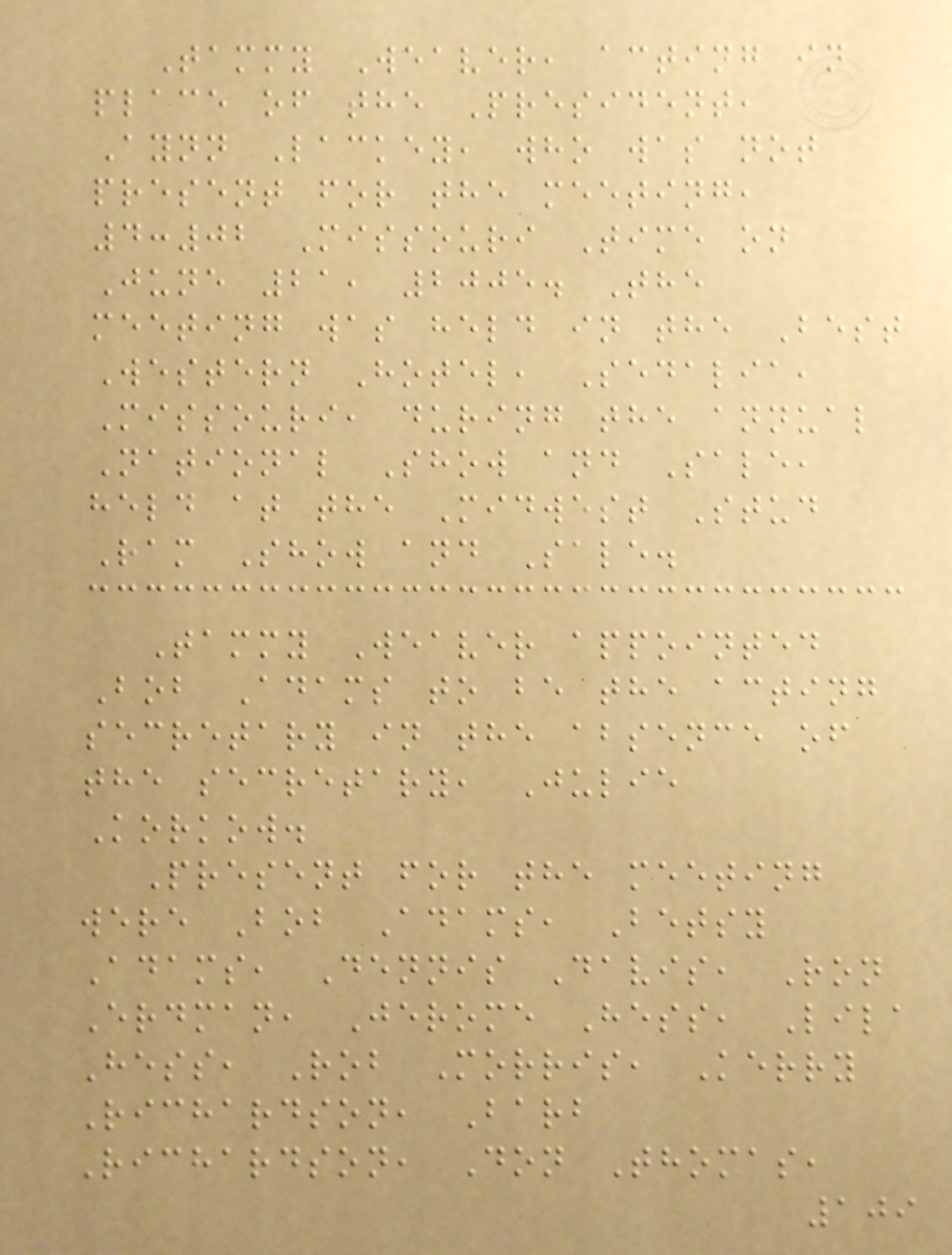Tammy Weaver, acting in
place of the President,
Aynn Lackey, who was not
present for the meeting,
4:02 Missouri Time on
June 21, 2005. The
meeting was held in the Best
Western Hotel, Sedalia,
Missouri, during the annual
National Show and Sale,
held at the Midwest Stud
Ram Show and Sale.
Tammy Weaver appointed
Bob Adams to be the acting
secretary in the absence of
the secretary, Julie
Korkow.
Present for the meeting
were Bob Adams, Betsy
Adams, Dennis Davis, Ron
Erdman, Jerome Hess, Lila
Hess, Rob Morris, Kerry
Richardson, Barb
Richardson, Don Thomas,
109
